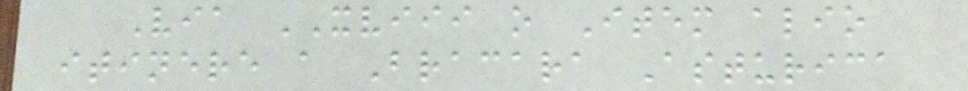Via XVIII o Item alio
itinere a Bracara Asturica
